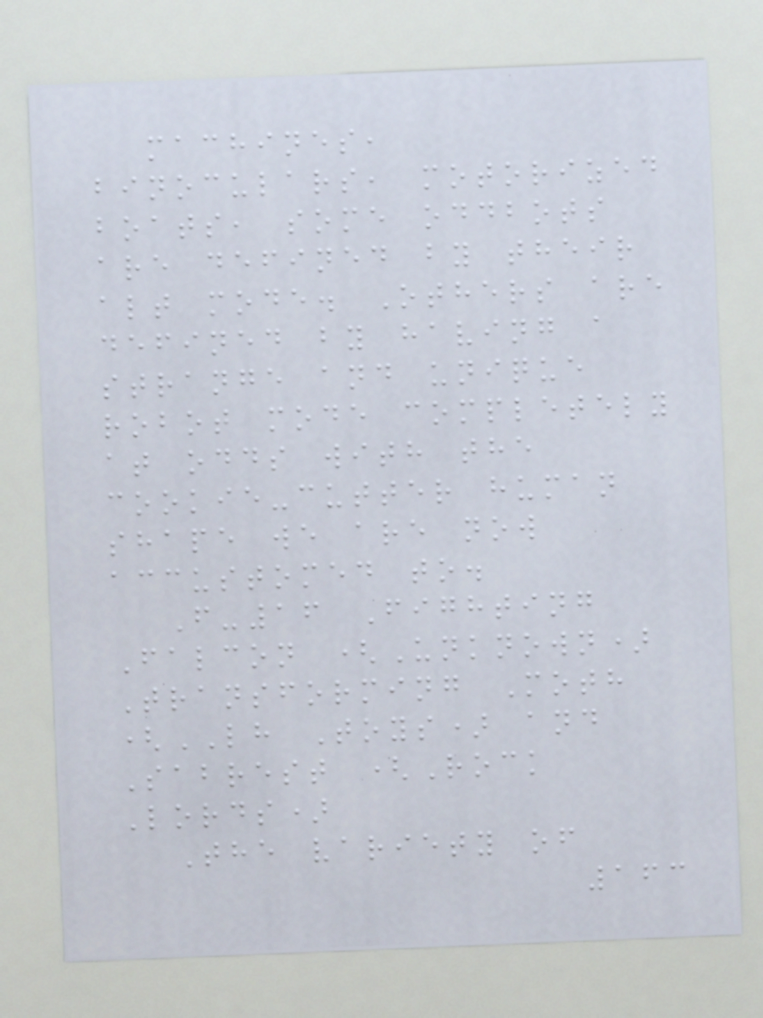machines,
binoculars, motorized
boats, some oddbots
are defined by their
alt mode. Others are
defined by having a
strange and unique
robot mode completely
at odds with the
cookie-cutter human
shape we are now
accustomed to.
F-16 Fighting
Falcon (Unknown)
Transforming Moth
(LH Toys) and
Sabrest (Rock
Lords)
The variety of
163
